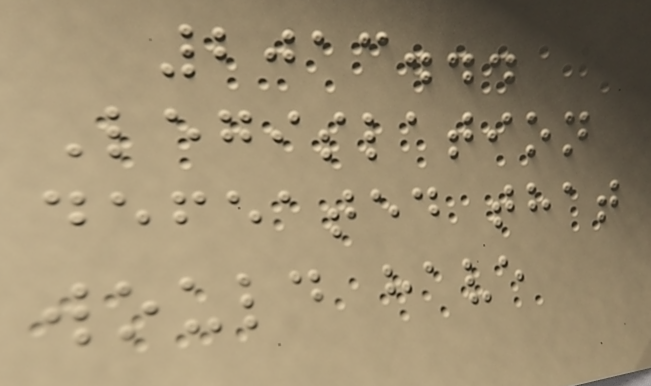2013...
Legislation
defeated that
would have
